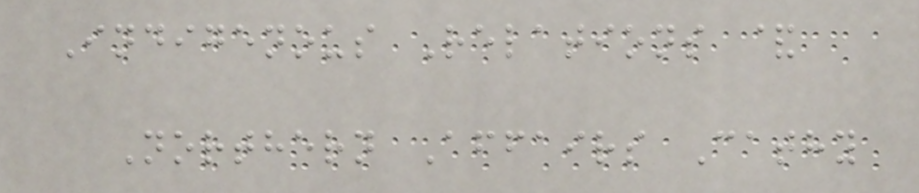Indigenous Relations &
Northern Affairs Cathy
